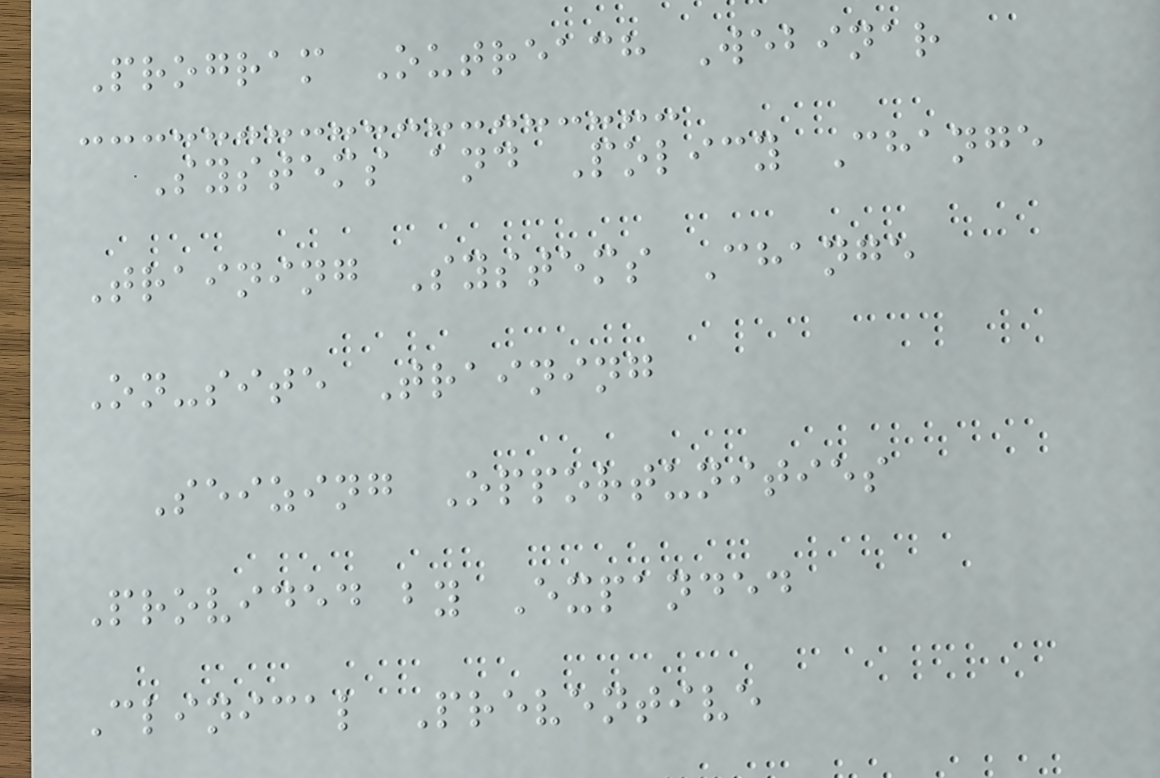Program Outreach Webinar
Systems and Policy Change
Training Systems Change
On-site Training
Seizing Opportunities
Provided by Expanded
Clinical Preventive
